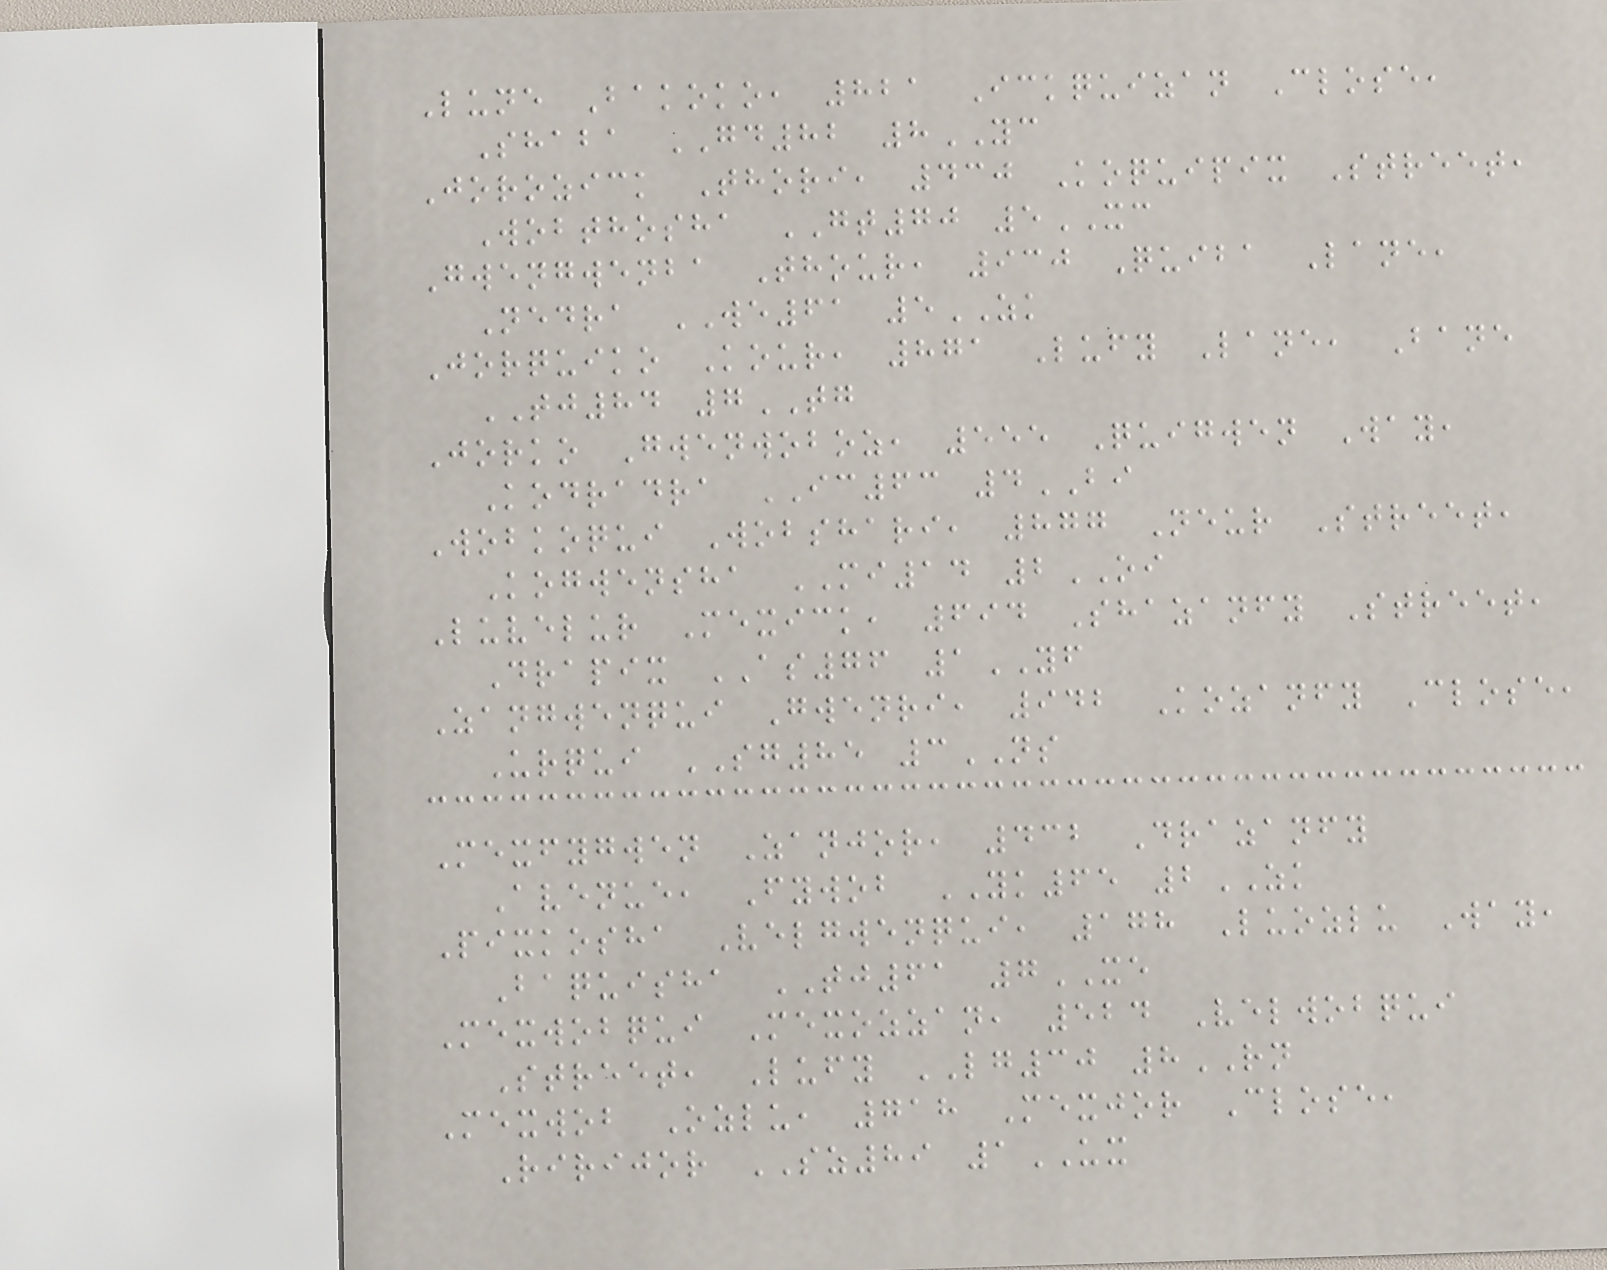Lune Bakoko, 821 Ickquizan Close,
Shaba GD82 8YC
Jorozick Thori, 430 Koquipix Street,
Wobthosha GT70 5XC
Gwengwenba Thour, 930 Quiba Lane,
Nedra WE61 5ZK
Jorquiko Kour, 871 Lufy Lane, Bane
TJ84 7TG
Jorko Gwenwoboz, 555 Quigwen Way,
Kodradra IC63 4BI
Wobkoqui Wobshari, 877 Neur Street,
Kogwensha MI14 2OI
Luvelur Mexick, 694 Shazanfy Street,
Drapix AS76 1YF
Zangwenqui Gwenri, 942 Kozanfy Close,
Urqui SG85 3NS
Mexfygwen Zanjor, 432 Drazanfy
Avenue, Fywob YK65 2ZK
Pixkosha Velgwenqui, 178 Luozlu Way,
Baquisha TJ61 7XE
Mexwobqui Mexozzan, 524 Velwobqui
Street, Lufy LG30 8RN
Mexwob Ozlu, 718 Mexjor Close,
Ririjor SZ89 1UX
